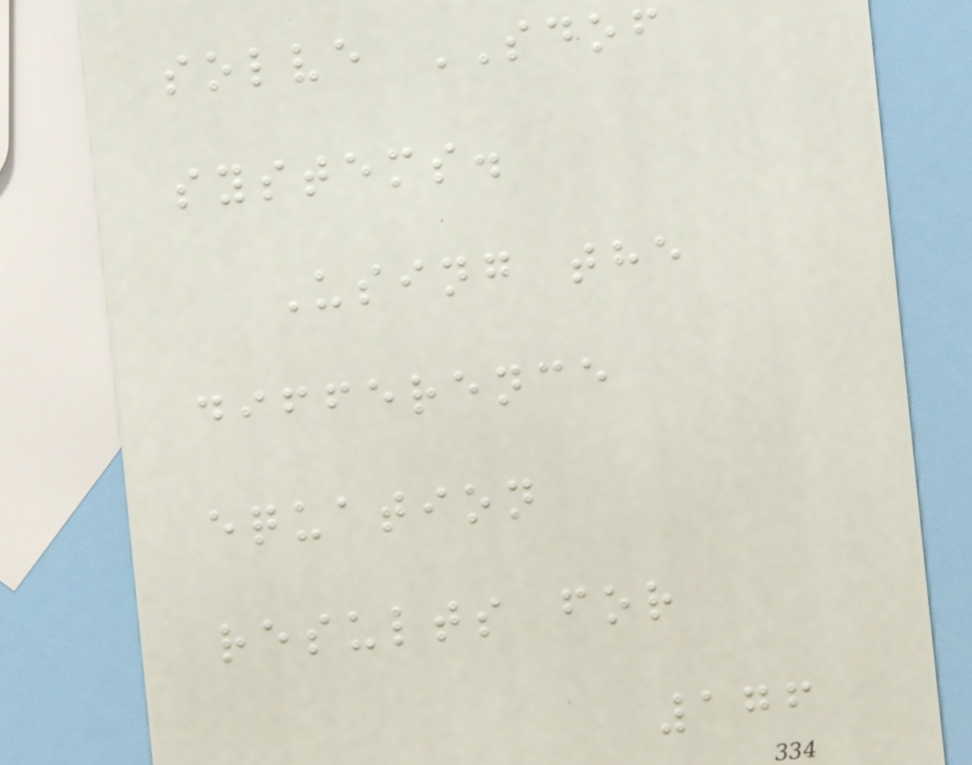solve SDOF
systems.
Using the
difference
equation
results for
176
